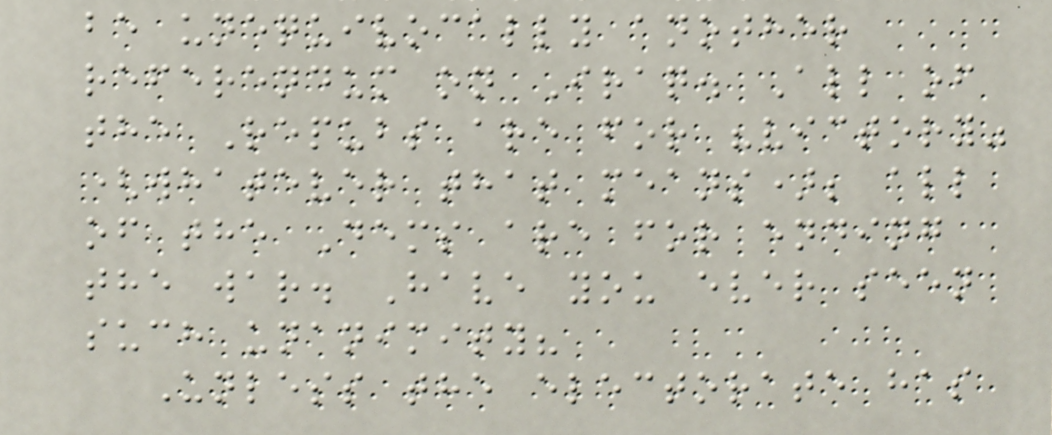be unequivocally another
referendum on Iraq. All of
the Repubs are for "victory"
(whatever that means); all
of the Dems are for ending
the war. Have you ever seen
such unanimity?
Unless the electorate has
